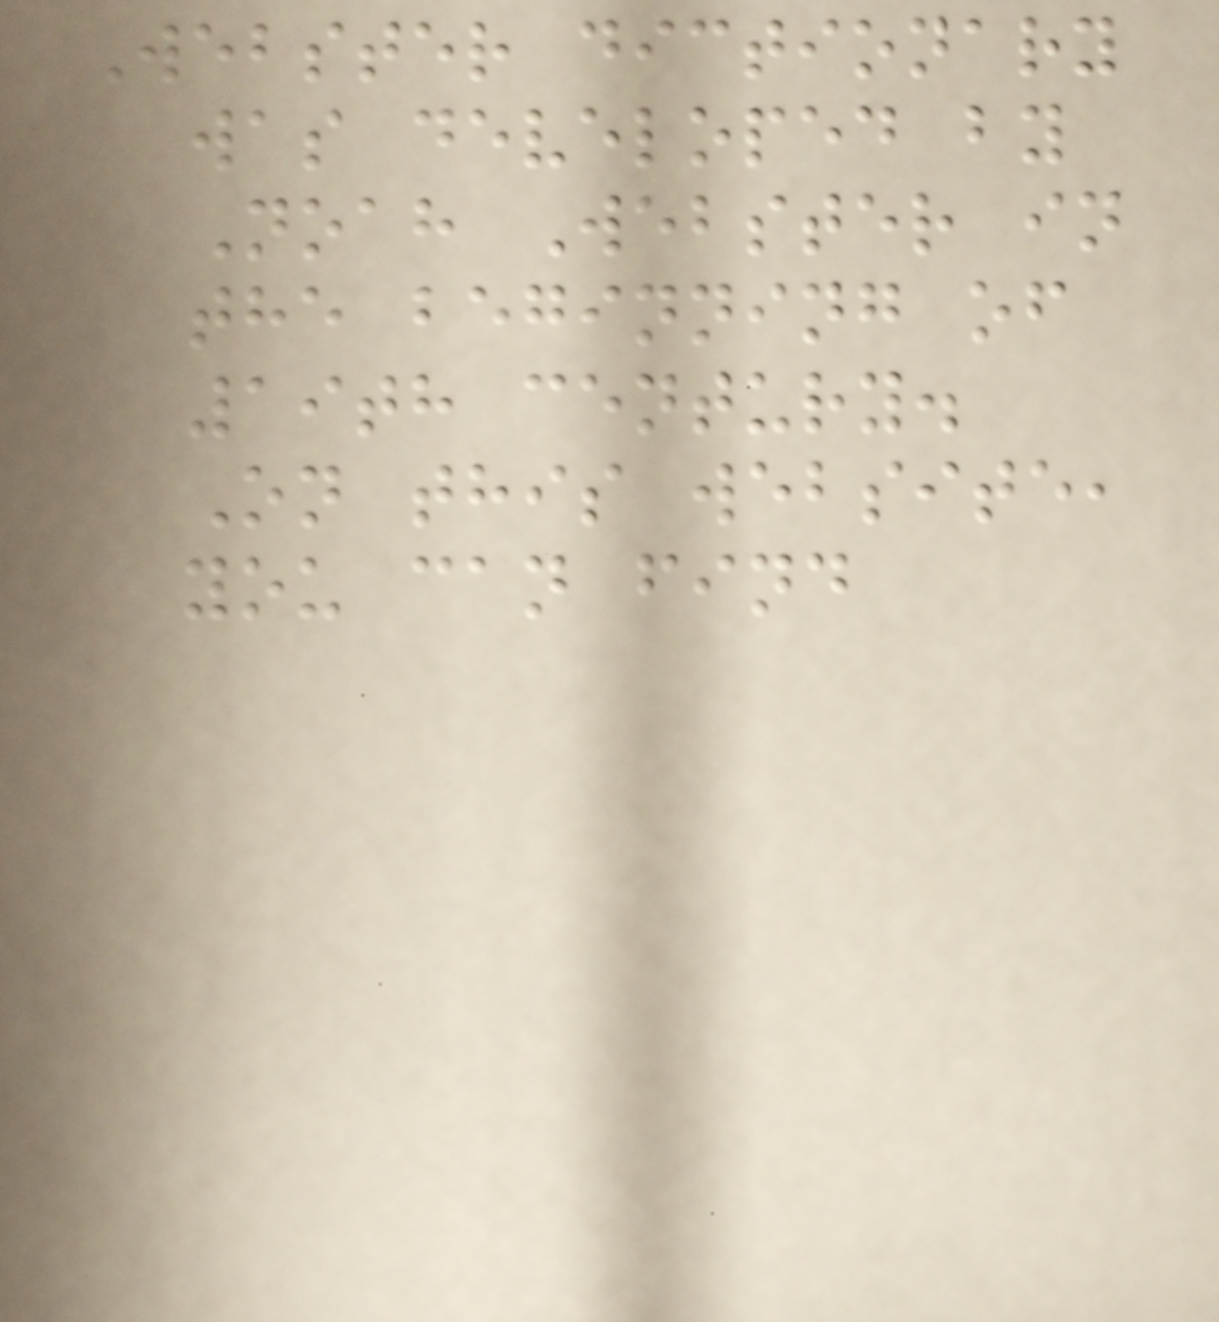Webster dictionary
was developed by
Noah Webster in
the beginning of
19th century.
On this website,
you can find
